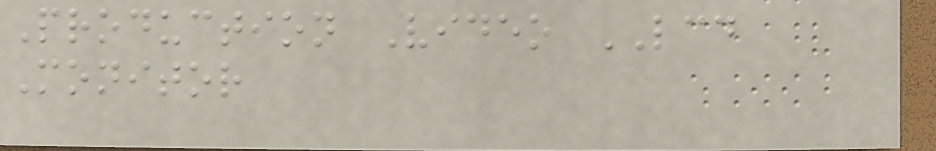Production Video LCD
Monitor
